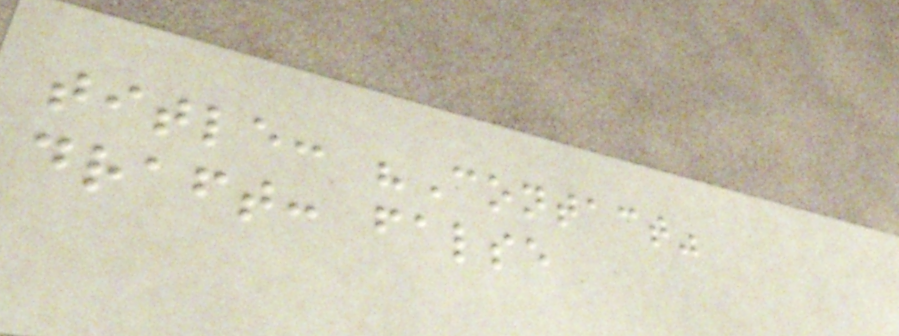title: "Contact"
draft: false
